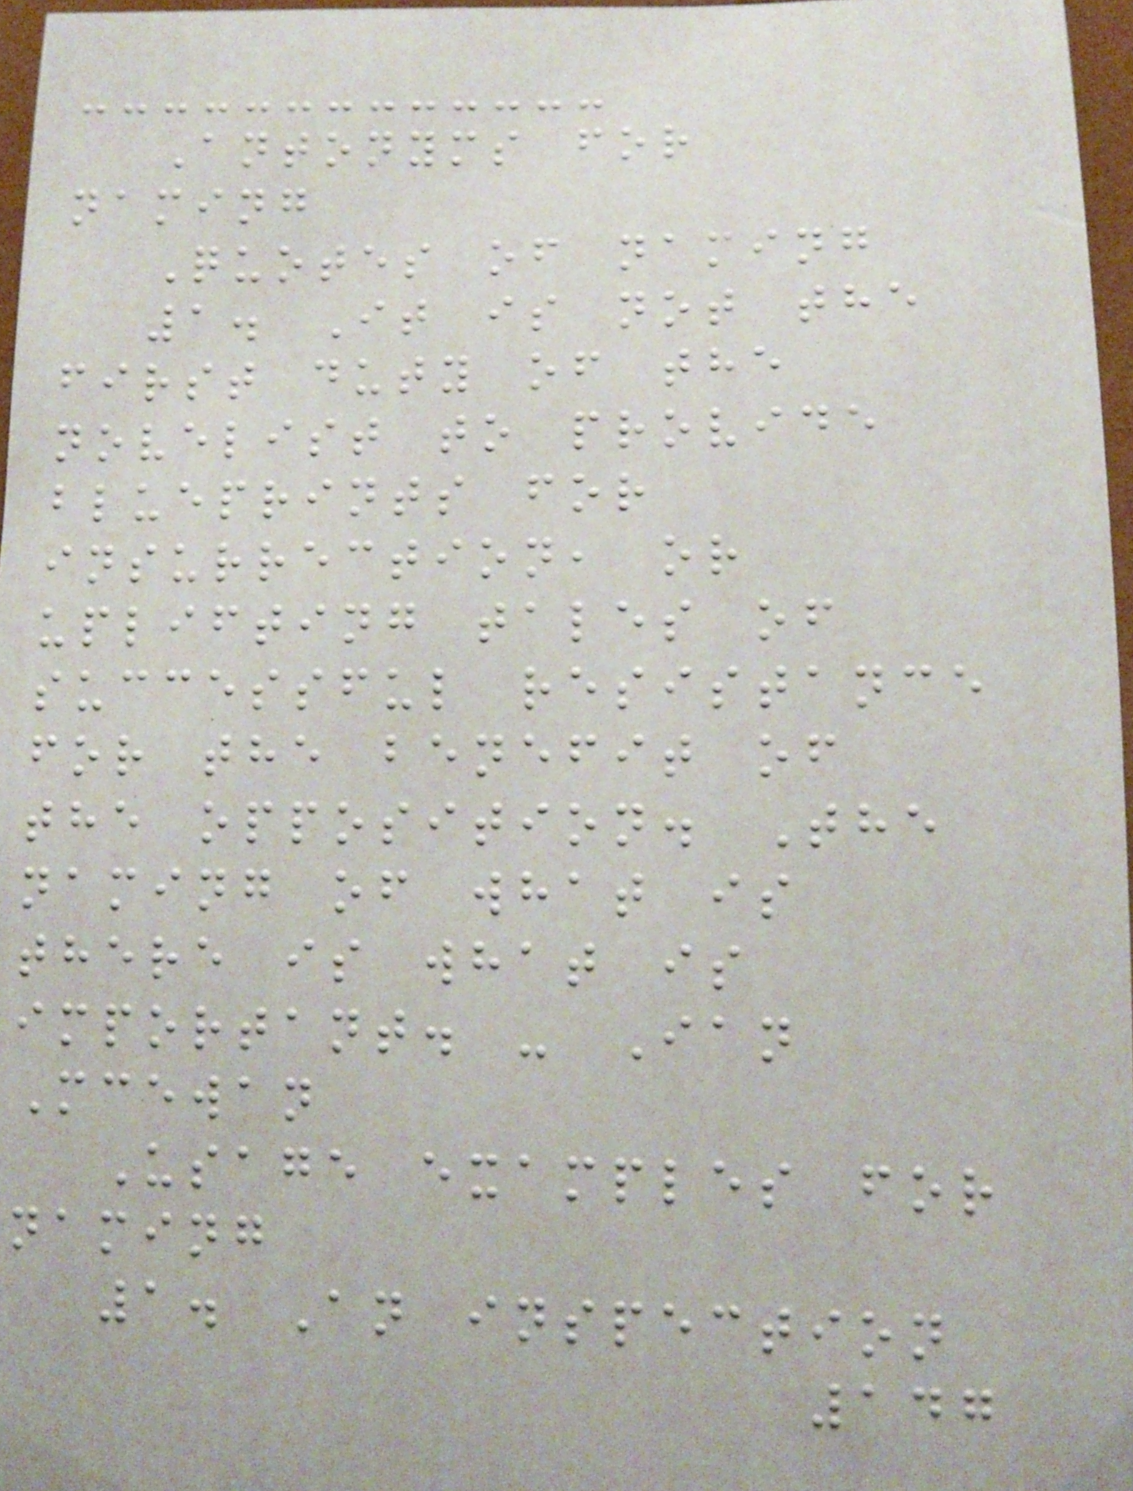Antonyms for
naming
Quotes of naming
1. It is not the
first duty of the
novelist to provide
blueprints for
insurrection, or
uplifting tales of
successful resistance
for the benefit of
the opposition. The
naming of what is
there is what is
important. - Ian
Mcewan
Usage examples for
naming
1. An inspection
147
